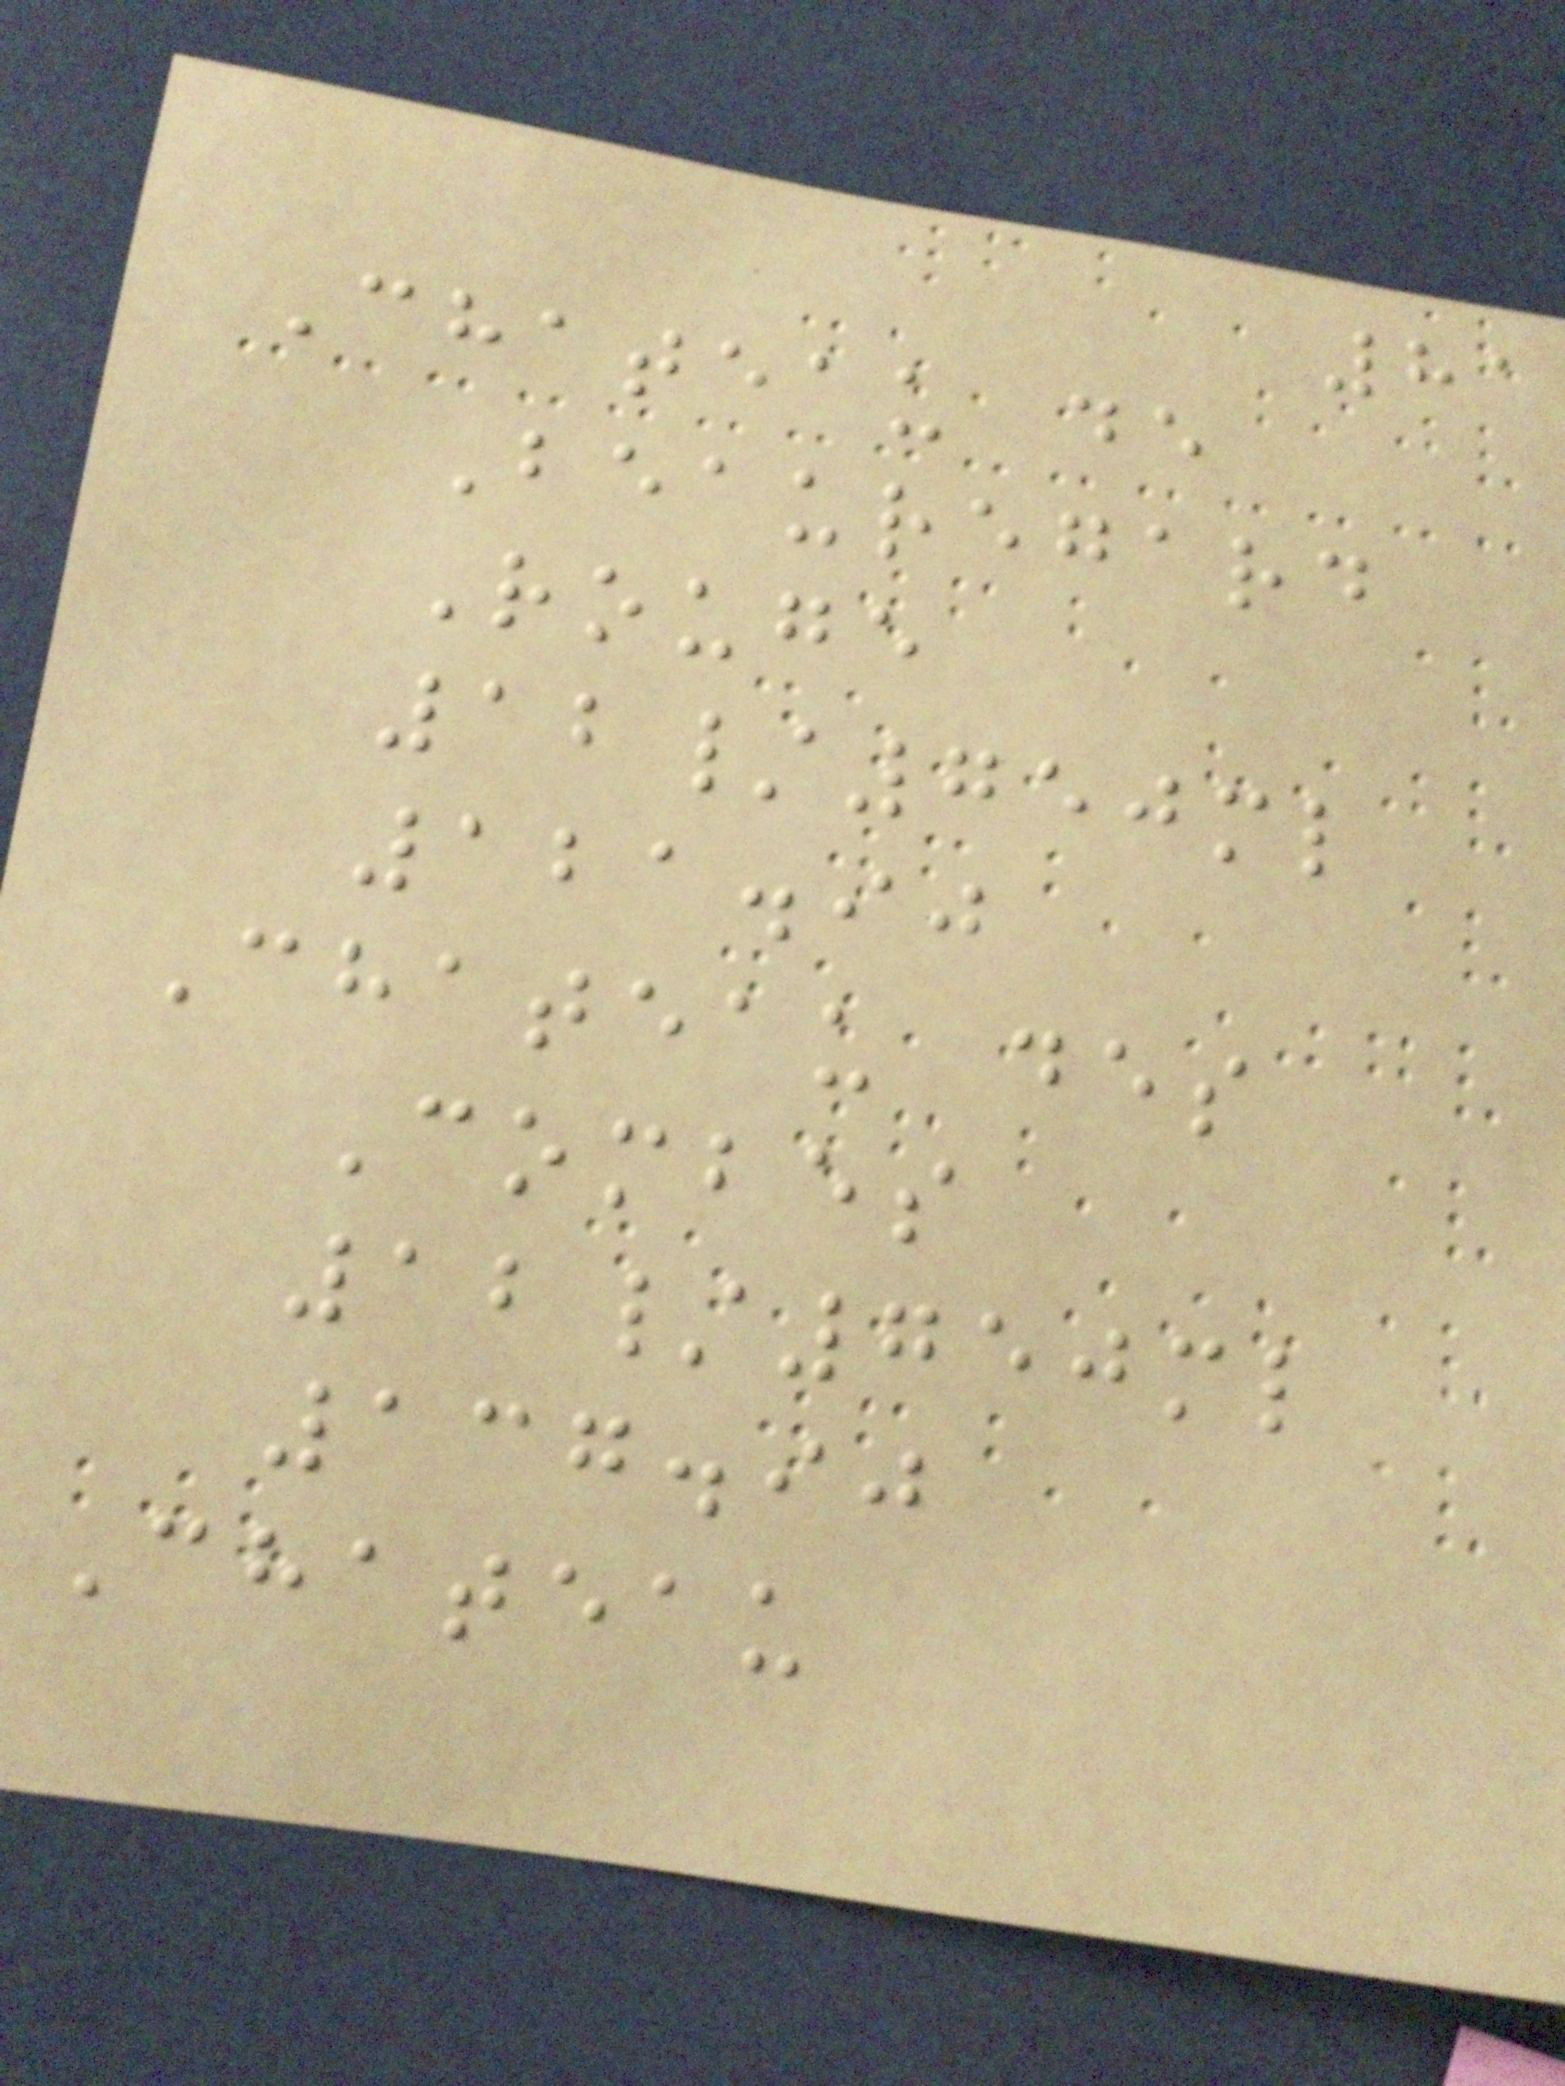81
Chateau de
Beauregard
Rouge
12/750ml
121.90
Chateau des
Combes
12/750ml
137.90
Chateau
